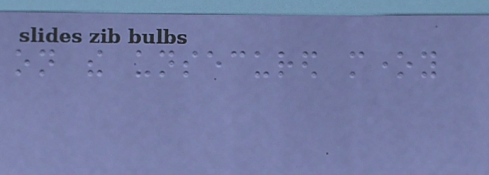on the unsecured money
